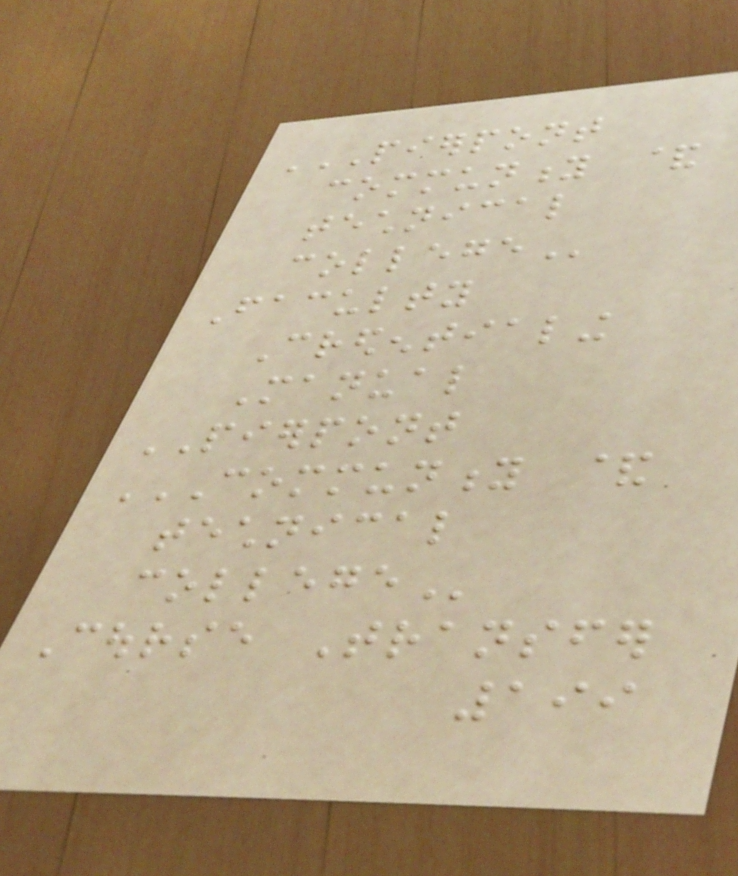PIERPONT
COMMUNITY &
TECHNICAL
COLLEGE
Faculty
Credentialing
Manual
PIERPONT
COMMUNITY &
TECHNICAL
COLLEGE
Course Transfer
199
